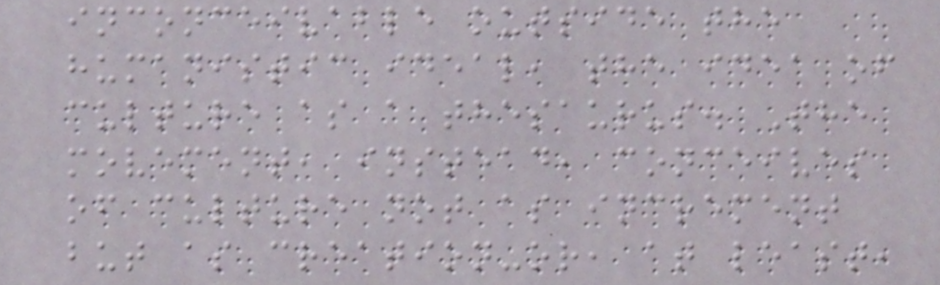inconceivable outside the
humanistic ideal, the idea of
culture as a thesaurus. The
movement, instead, conceives
of culture not as increment
but as creation-or, at least,
